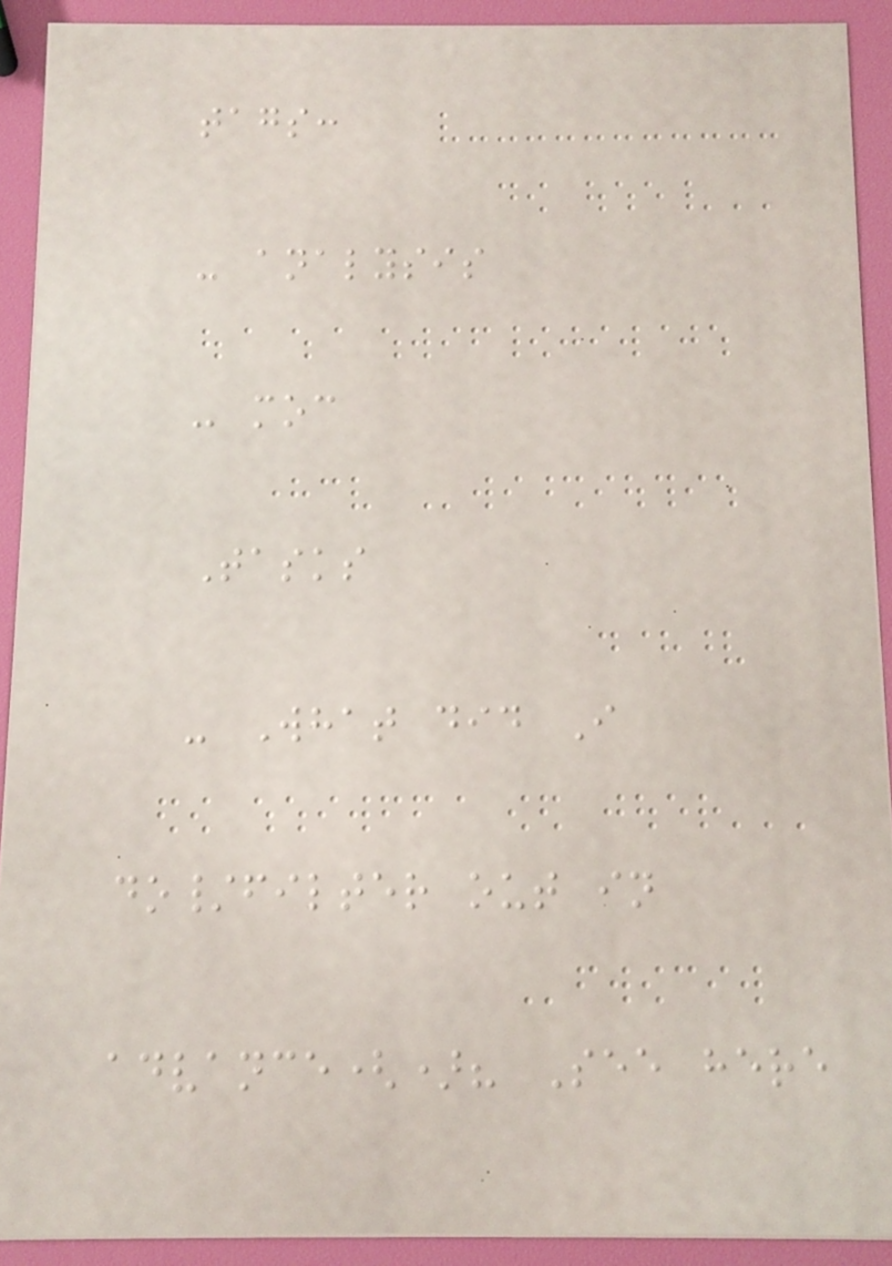tags:
- analysis
- moc
Tasks
- What did I
do/filter out in
advance()? See here
